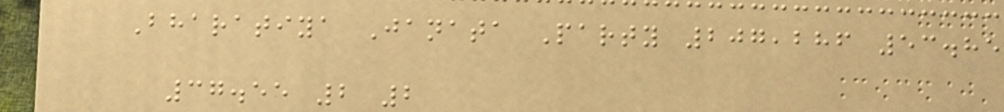Bharatiya Janata Party 207,286 53.85
37.55 2 2
